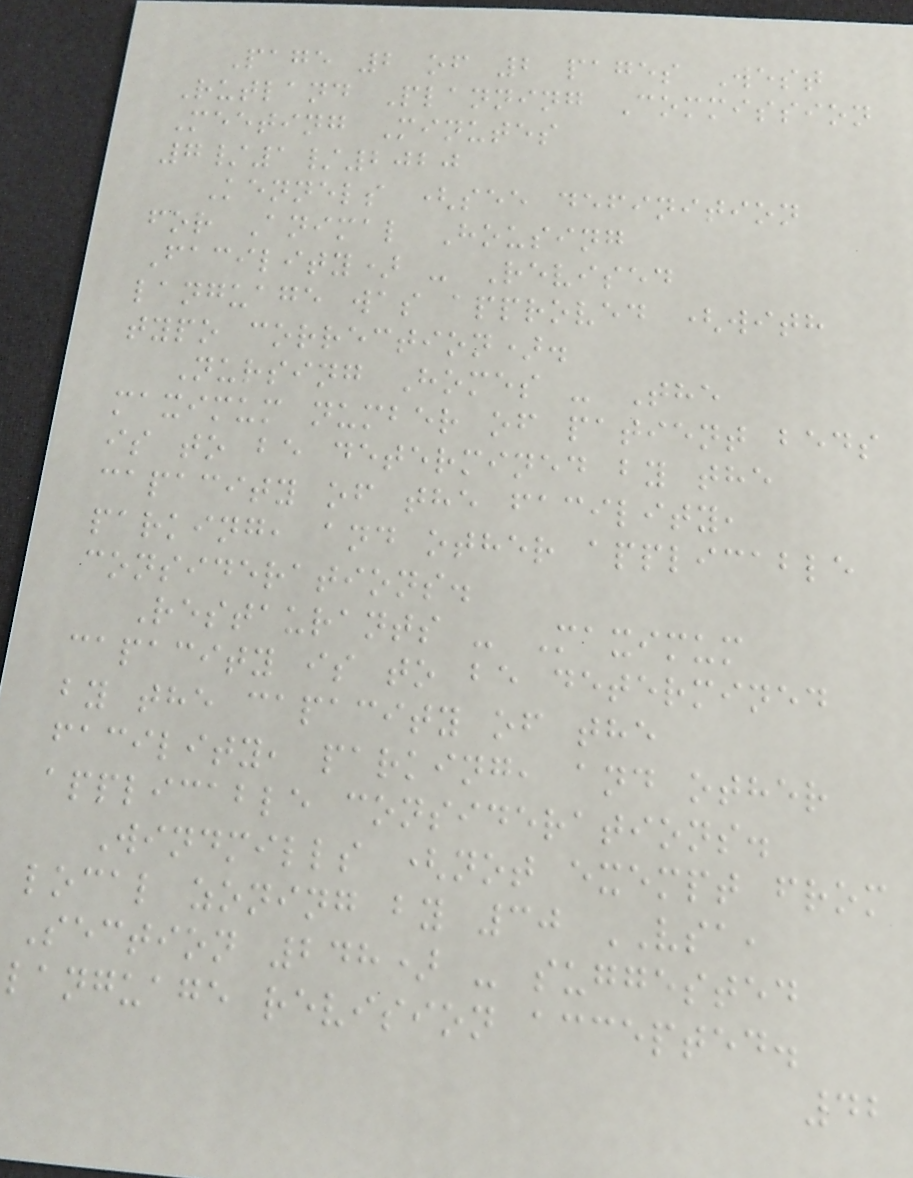Page 2 of 2 pages West
Rutland Planning Commission
Meeting Minutes
7/1/2020
Kennels (see definition
for Animal Housing
Facility) - Revised
language was approved (with
typo correction).
Nursing Homes - The
maximum number of patient beds
is to be determined by the
capacity of the facility,
parking, and other applicable
considerations.
Restaurants - Maximum
capacity is to be determined
by the capacity of the
facility, parking, and other
applicable considerations.
Windmills (not exempt from
local zoning by 30 VSA,
Section 248) - suggested
language revision accepted.
42
